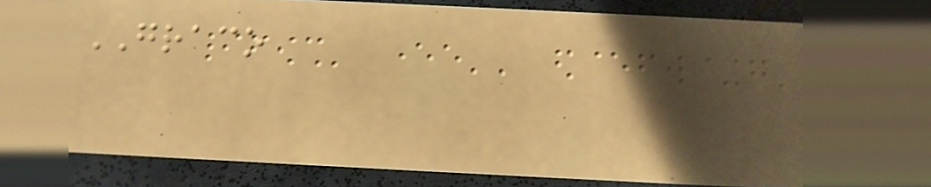GRACO
